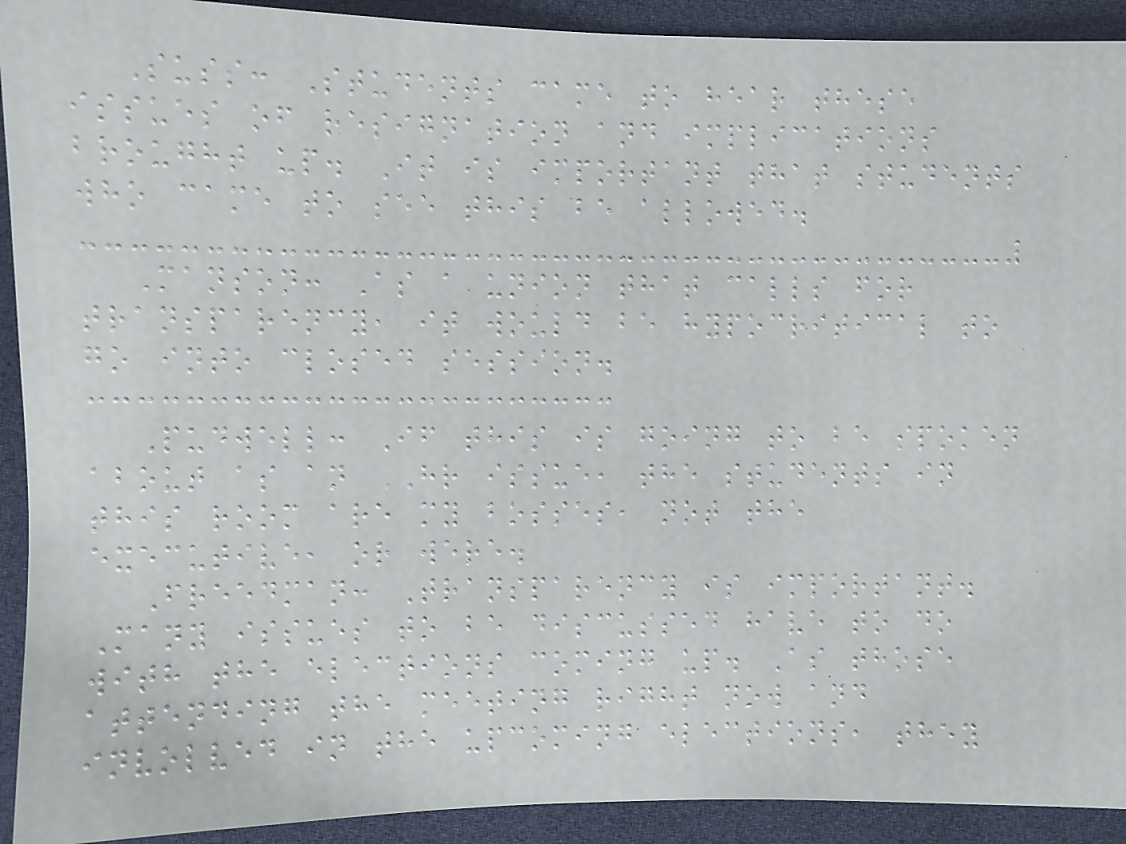Suss: Students came to hear these
issues of resignation and implications
brought up. It is important that students
who came to see this be allowed.
Manson: As a union that calls for
transparency, it would be hypocritical to
go into closed session.
Pudwell: If this is going to be spoken
about as an HR issue, the students in
this room are my bosses, not the
executive, or were.
Freedman: Transparency is important.
Many issues to be discussed have to do
with the elections coming up. As those
attending the meeting right now and
involved in the upcoming elections, they
